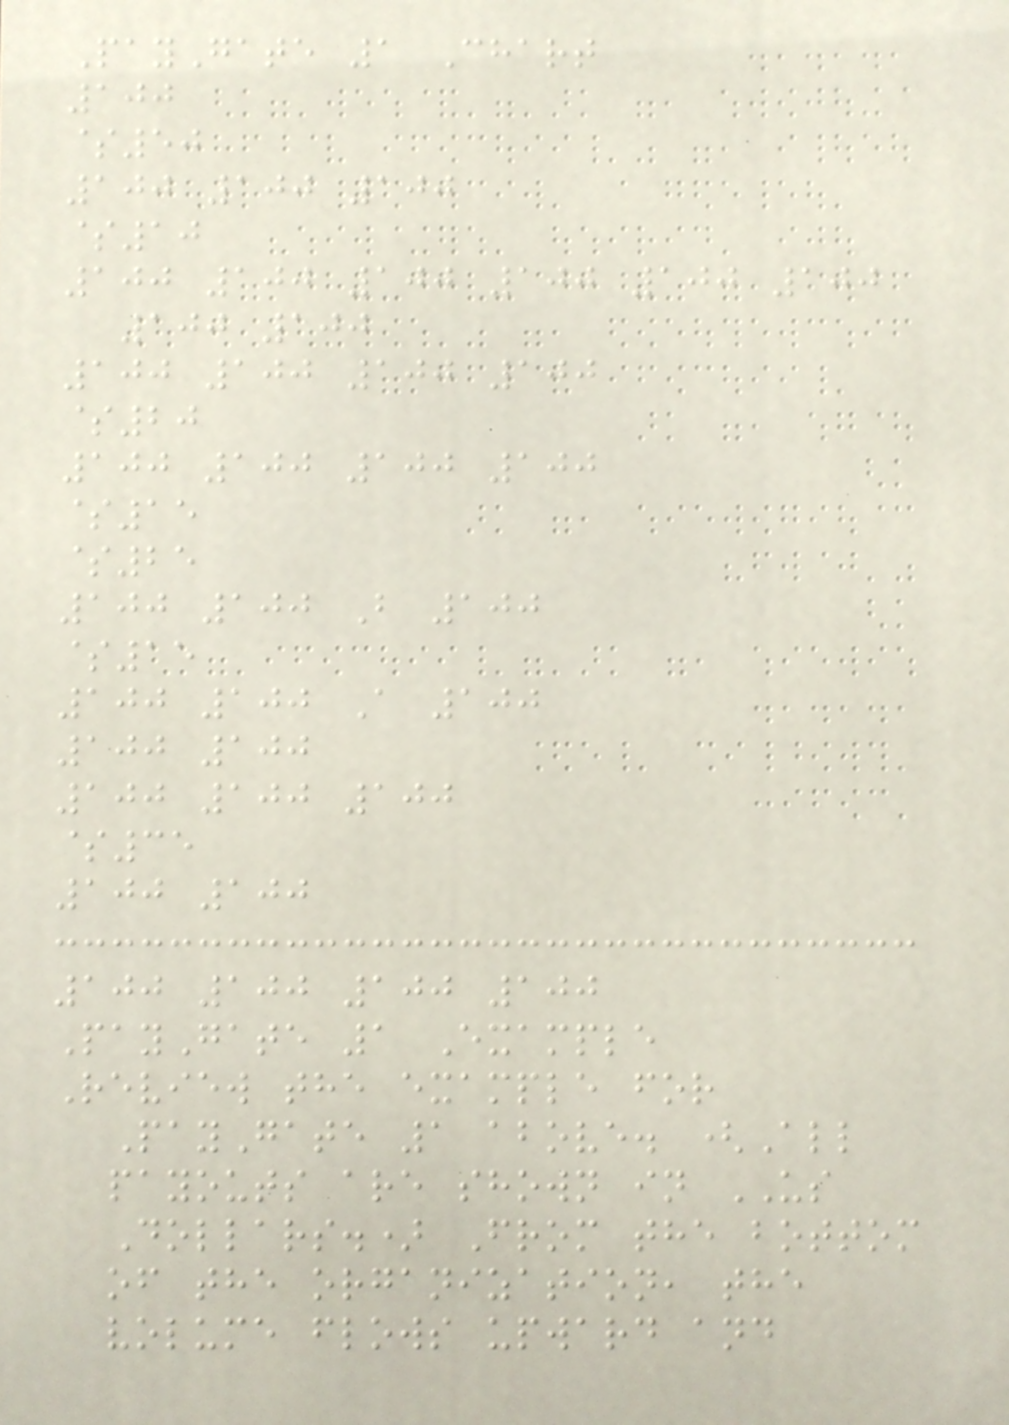PayGate 1 Chart
100
$50
100 100 100
$10
100 100 100 100 100 100
100 100
100 100 100 100
$20
100 100 100 100
$15
$25
100 100 B 100
$15
100 100 A 100
100 100
100 100 100
$35
100 100
100 100 100 100
PayGate 1 Example
Review the example for
PayGate 1 above. (All
payouts are shown in US
Dollars.) From the bottom
of the organization, the
volume flows upward and
